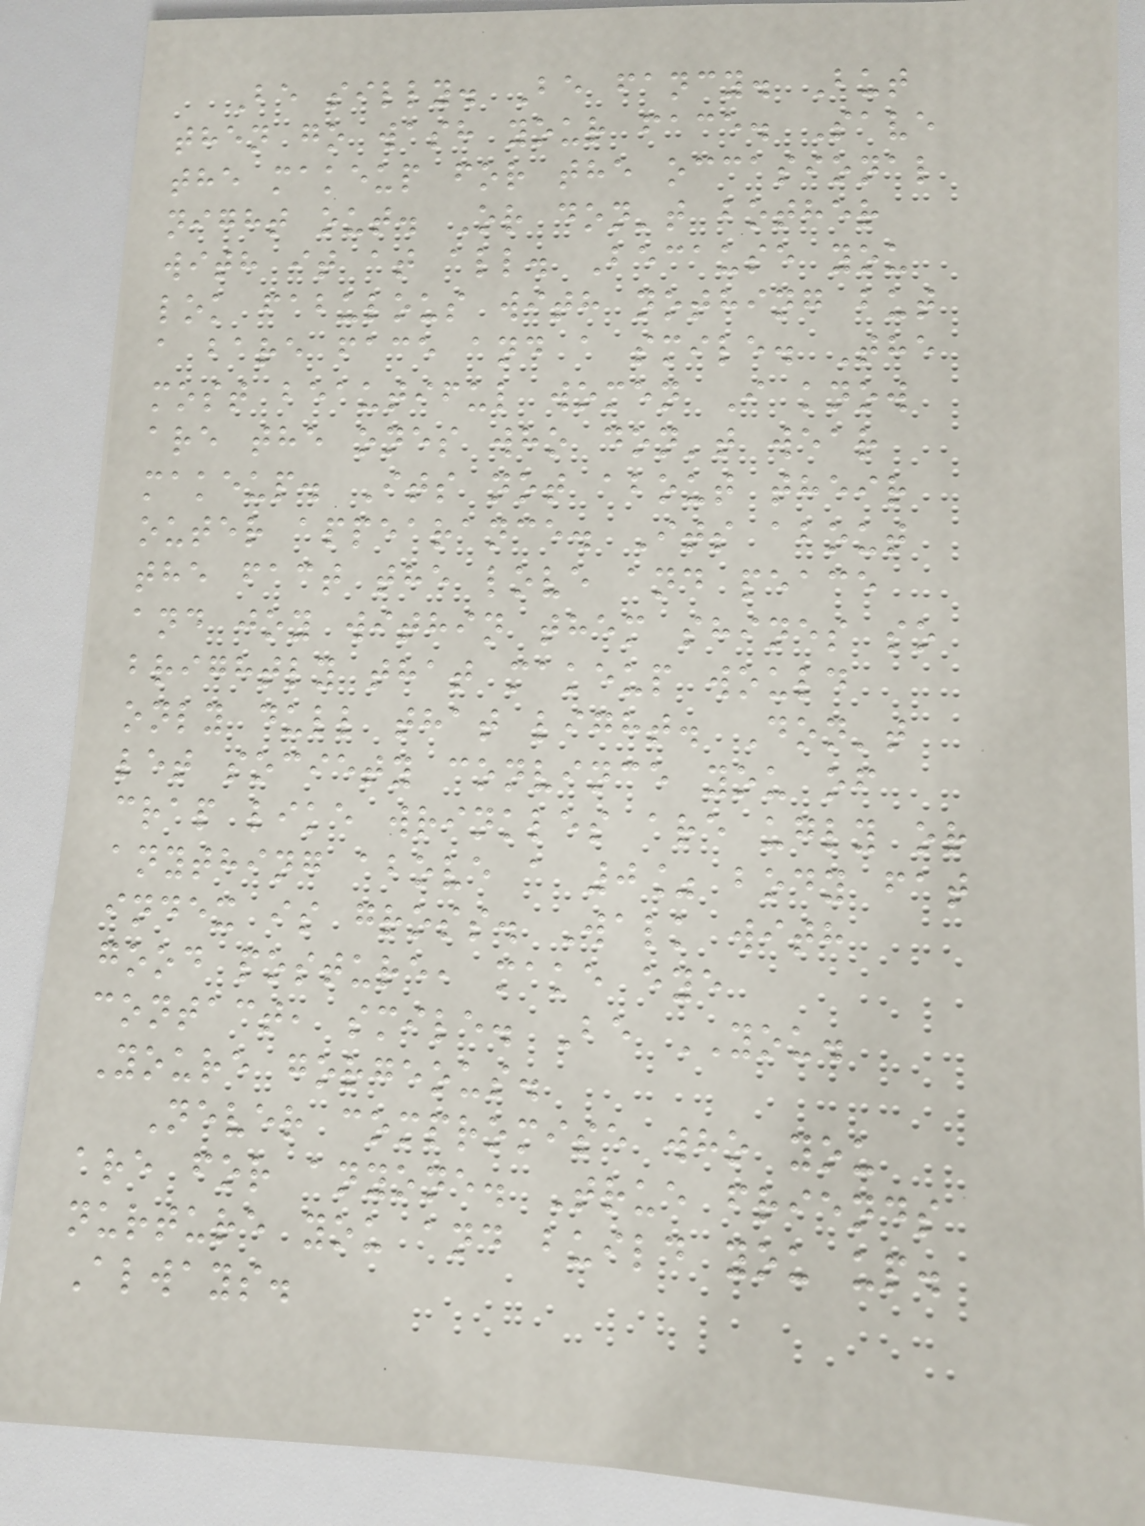Be silly. Be fancy. But
then go wash your face. Save
the makeup for the occasional
night out. Or don't bother
with it at all. Because you
lok fabulous with nothing but
a bare face and a smile. The
most beautiful women I know
are the ones who don't wear
makeup. Its not about their
outer appearance. Its about
the fact the love and peace
and joy within them shines so
brightly that makeup would
only dull that light. Don't
let society convince you of
crap like wrinkles are ugly or
anything above a 0% body fat
index is gross. Walk with
good posture, make eye
contact, smile. Be YOU.
Youre gorgeous.
Never compromise who you
are for anyone. True friends
nurture you and build you up.
Always.
